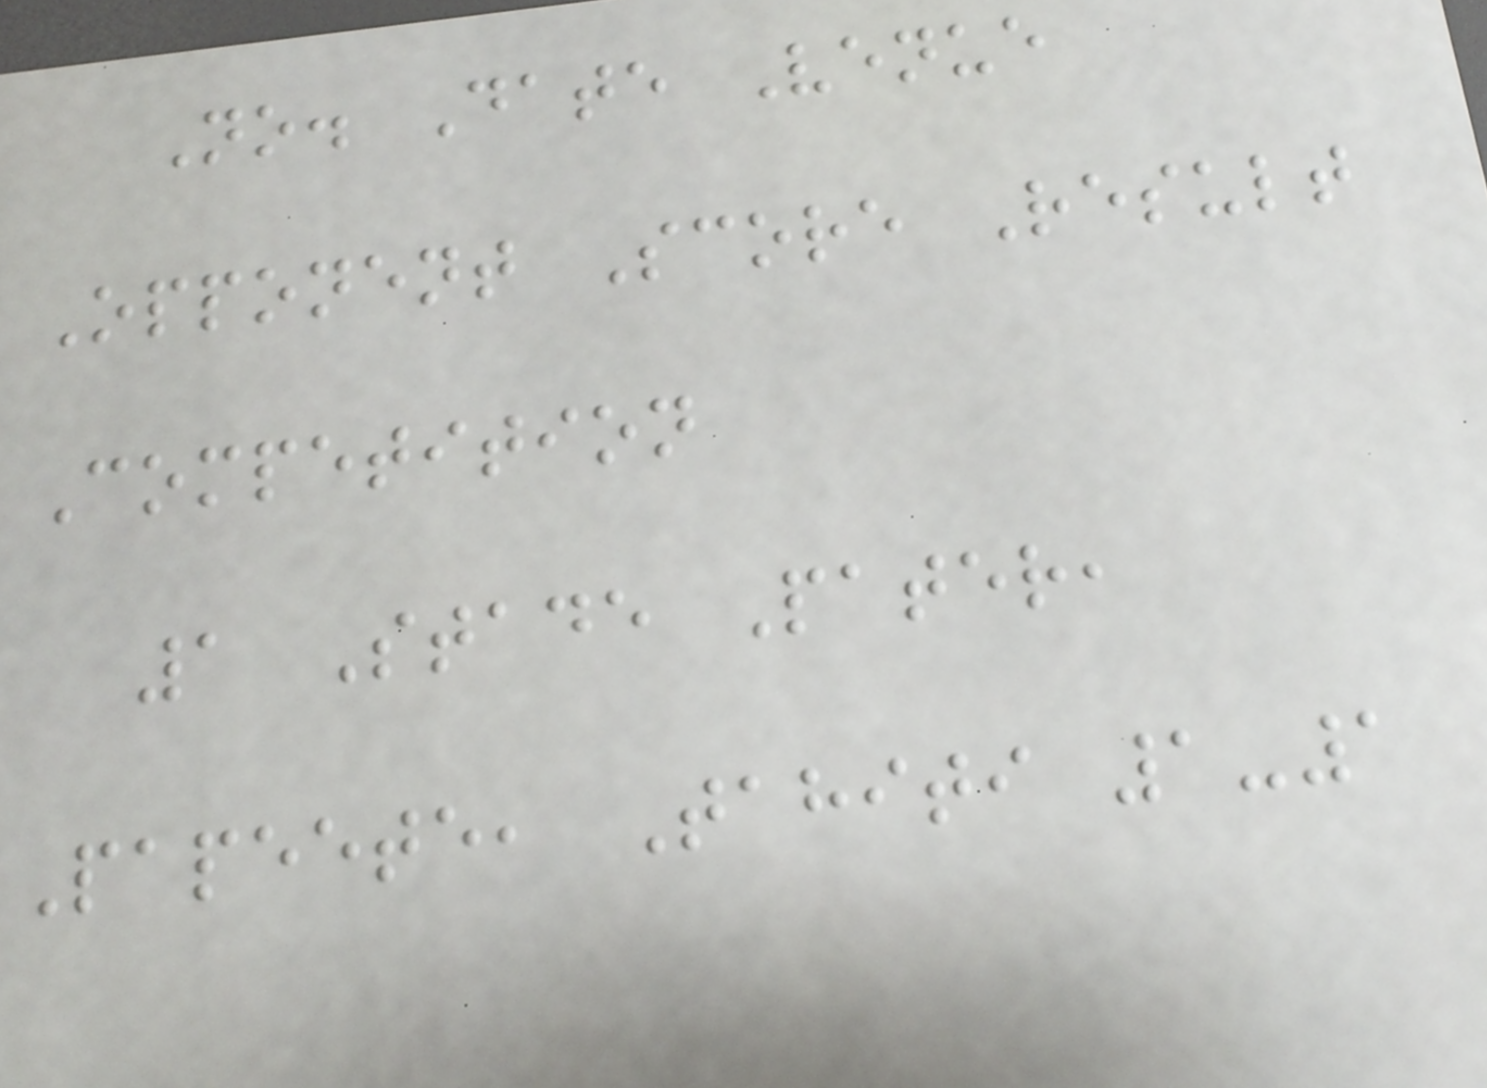No. Date Venue
Opponent Score Result
Competition
1 Stade Pater,
Papeete, Tahiti 1-1
